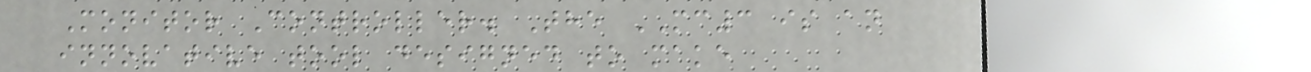Monitor Controller. The MC3 is an
innovative tool designed to make
